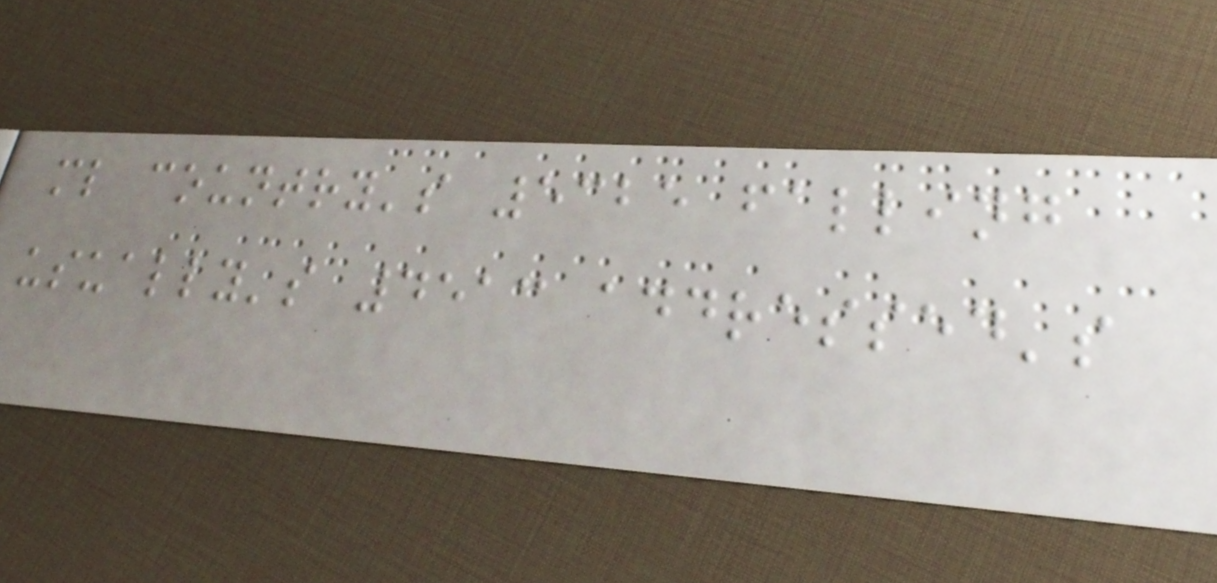ml country's 5325 falling
usually's 4513 addressed's
